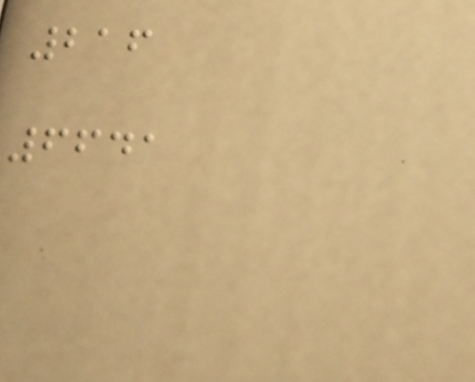216
6641
